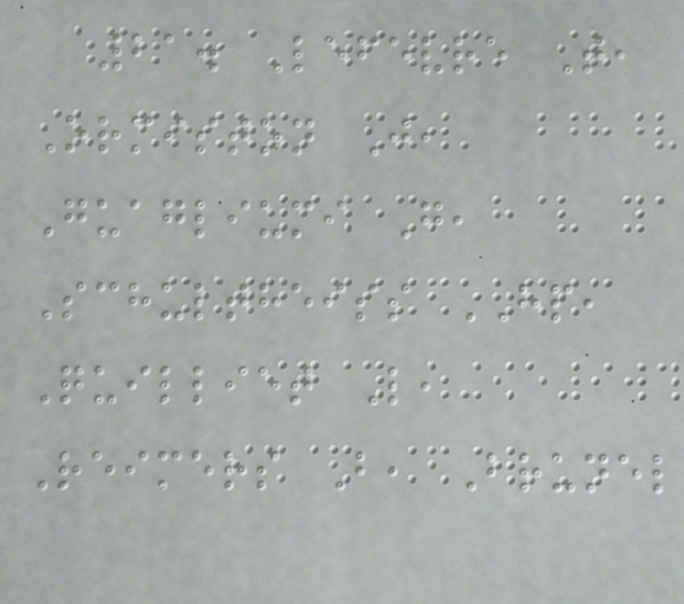21. Lefevre T,
Ormiston J,
Guagliumi G,
Schultheiss HP,
Quilliet L,
Reimers B, Brunel
